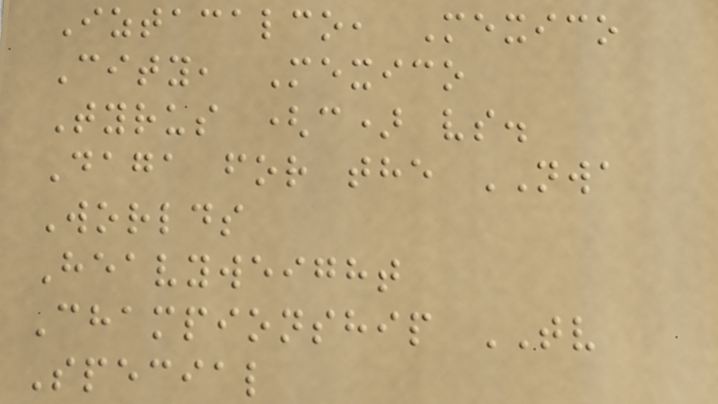Iztacalco, Mexico
City, Mexico
Tyrus (c) vs.
Daga for the NWA
Worlds
Heavyweight
Championship TV
Special
